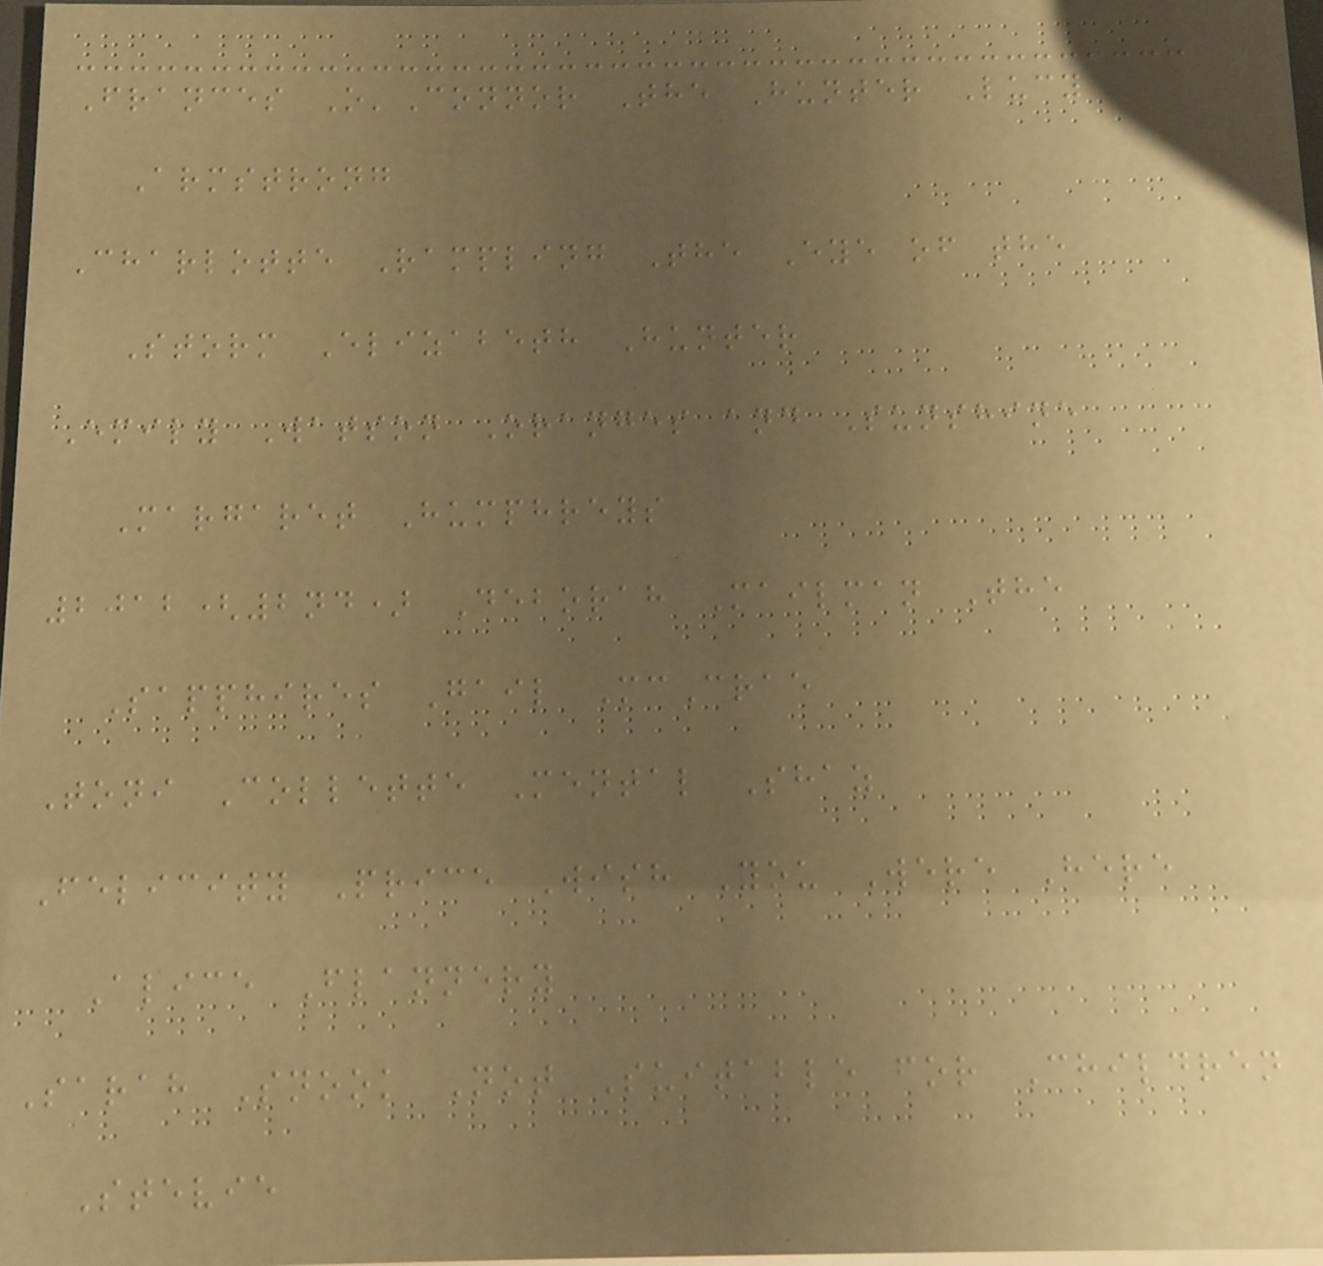Frances O'Connor The Hunter Lucy
Armstrong
Charlotte Rampling The Eye of the
Storm Elizabeth Hunter
Emily Watson Oranges and Sunshine
Margaret Humphreys
2012(2nd) Deborah Mailman The
Sapphires Gail McCrae
Toni Collette Mental Shaz
Felicity Price Wish You Were Here
Alice Flannery
Sarah Snook Not Suitable for Children
Stevie
